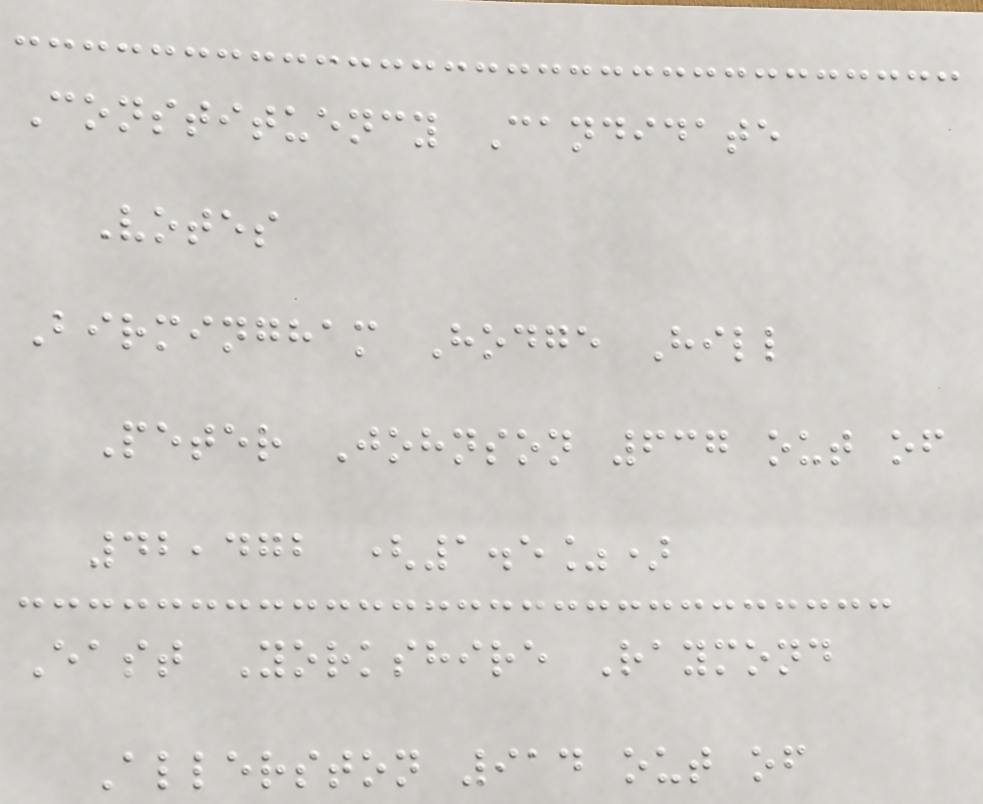Constituency Candidate
Votes
Birmingham Hodge Hill
Peter Johnson 637 out of
42,472 (1.5%)
East Yorkshire Raymond
Allerston 914 out of
